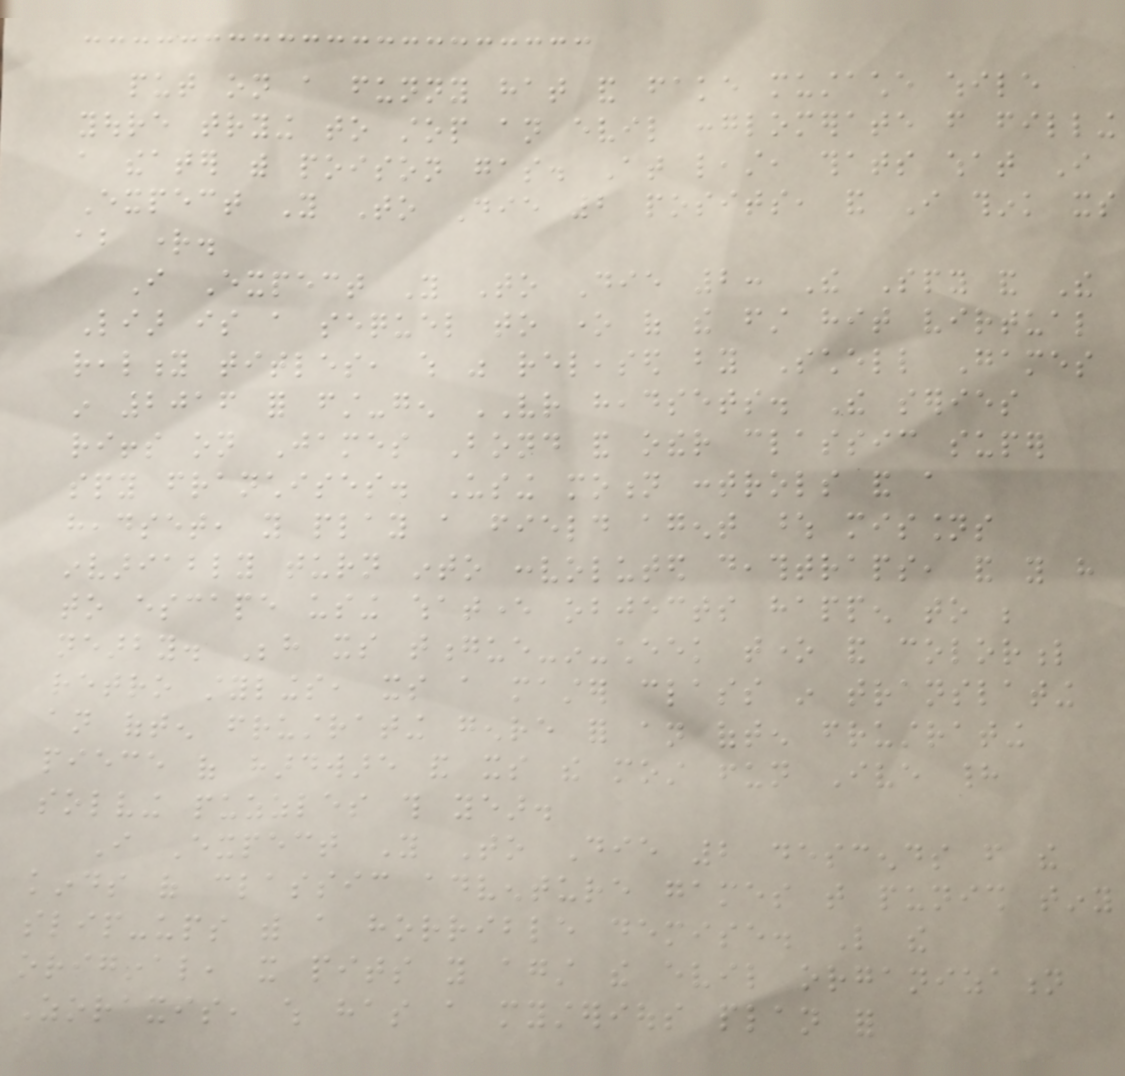put on a funny hat and fake mustache while
youre trying to stop an evil conglomerate from filling
a theater with poison gas. At least, thats what I
Expect You To Die 2 posits, and I think its
about right.
I Expect You To Die 2: The Spy and The
Liar is a sequel to one of the first hit virtual
reality titles, which was released by Schell Games
in 2016 for first-gen VR headsets. The series
riffs on James Bond and other classic super
spy franchises. Using motion controls and a
headset, you play a field agent whose missions
invariably turn into convoluted deathtraps, and you have
to escape using whatever objects happen to be
nearby. Behind its tongue-in-cheek tone and colorful
retro stylings, its a master class in translating
an often frustrating genre for an often frustrating
piece of hardware and its the most fun Ive had
solving puzzles this year.
I Expect You To Die 2 descends from the
kinds of classic adventure games that punish tiny
slip-ups with a horrible demise. Like the
original, it pits you against the evil organization
Zoraxis, which has a mysterious plan for
